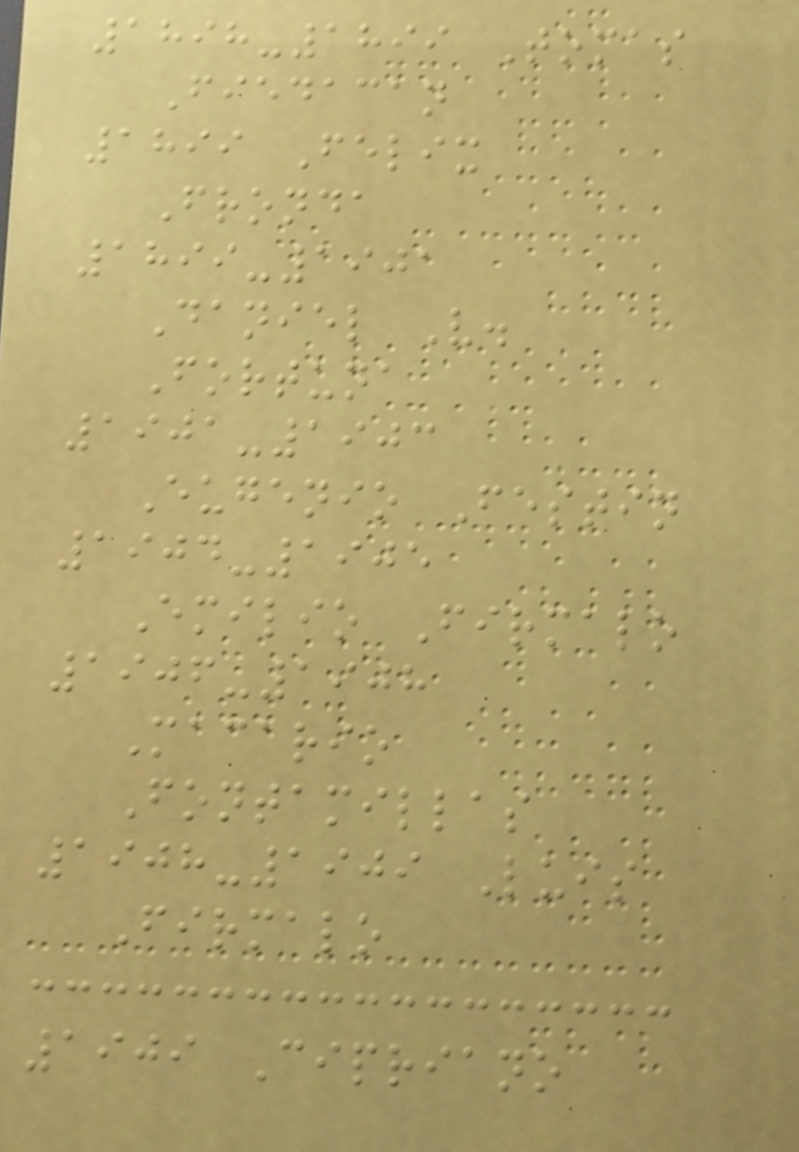1898-1899 Tomas
Fiedacan
1899 Felix
Fronda
1899-1901
Daniel V.
Fortuna
1901-1903
Eugenio Festin
1904-1905
Emilio Firmalo
1906-1908
Macario
Fontamillas
1908-1909 Luis
Firmalo
1909 Cipriano
